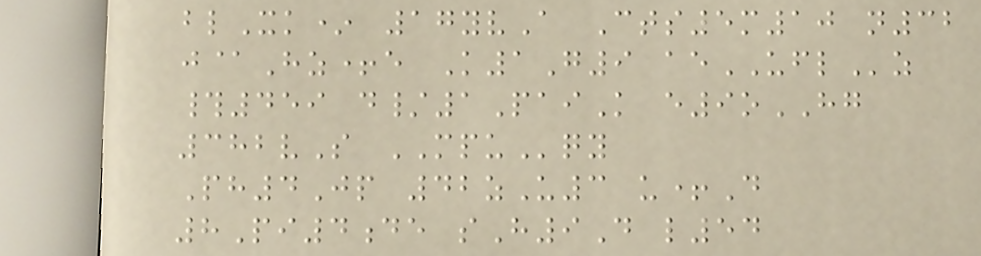blXk* 17yvA Cts5m10 n32
j@Hz+e K1G9 aeUFLz
#459 d/1PaiK e9oHG
382vS MPUqy
Ph4Jp 42zU3 u+D
8Pi4de sH9D l54
